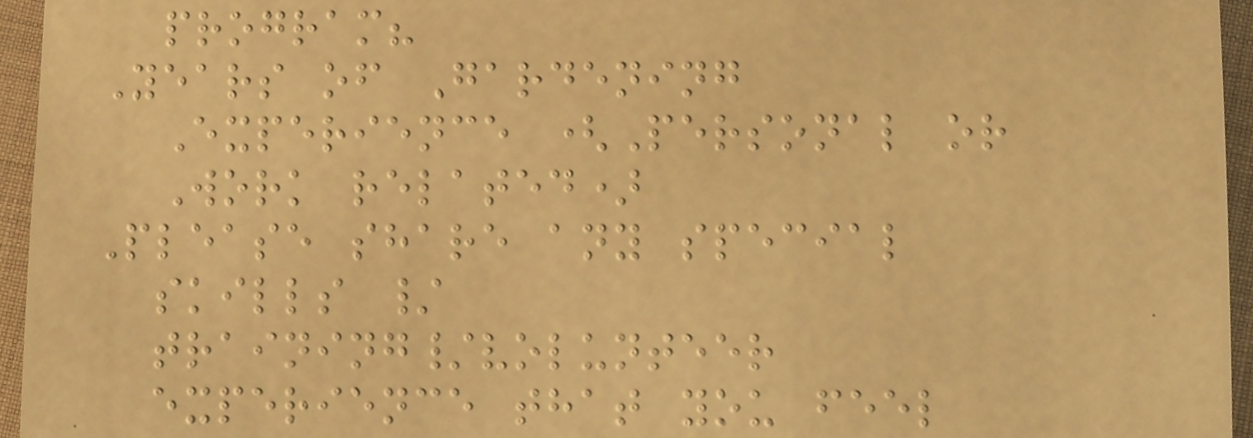program?
Years of Gardening
Experience (Personal or
Work related)
Please share any special
skills /
training/volunteer
experience that you feel
